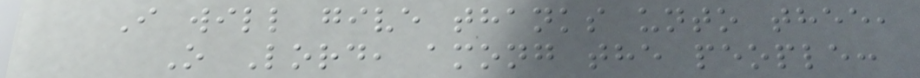I will give thanks unto thee,
O Lord, among the people:
